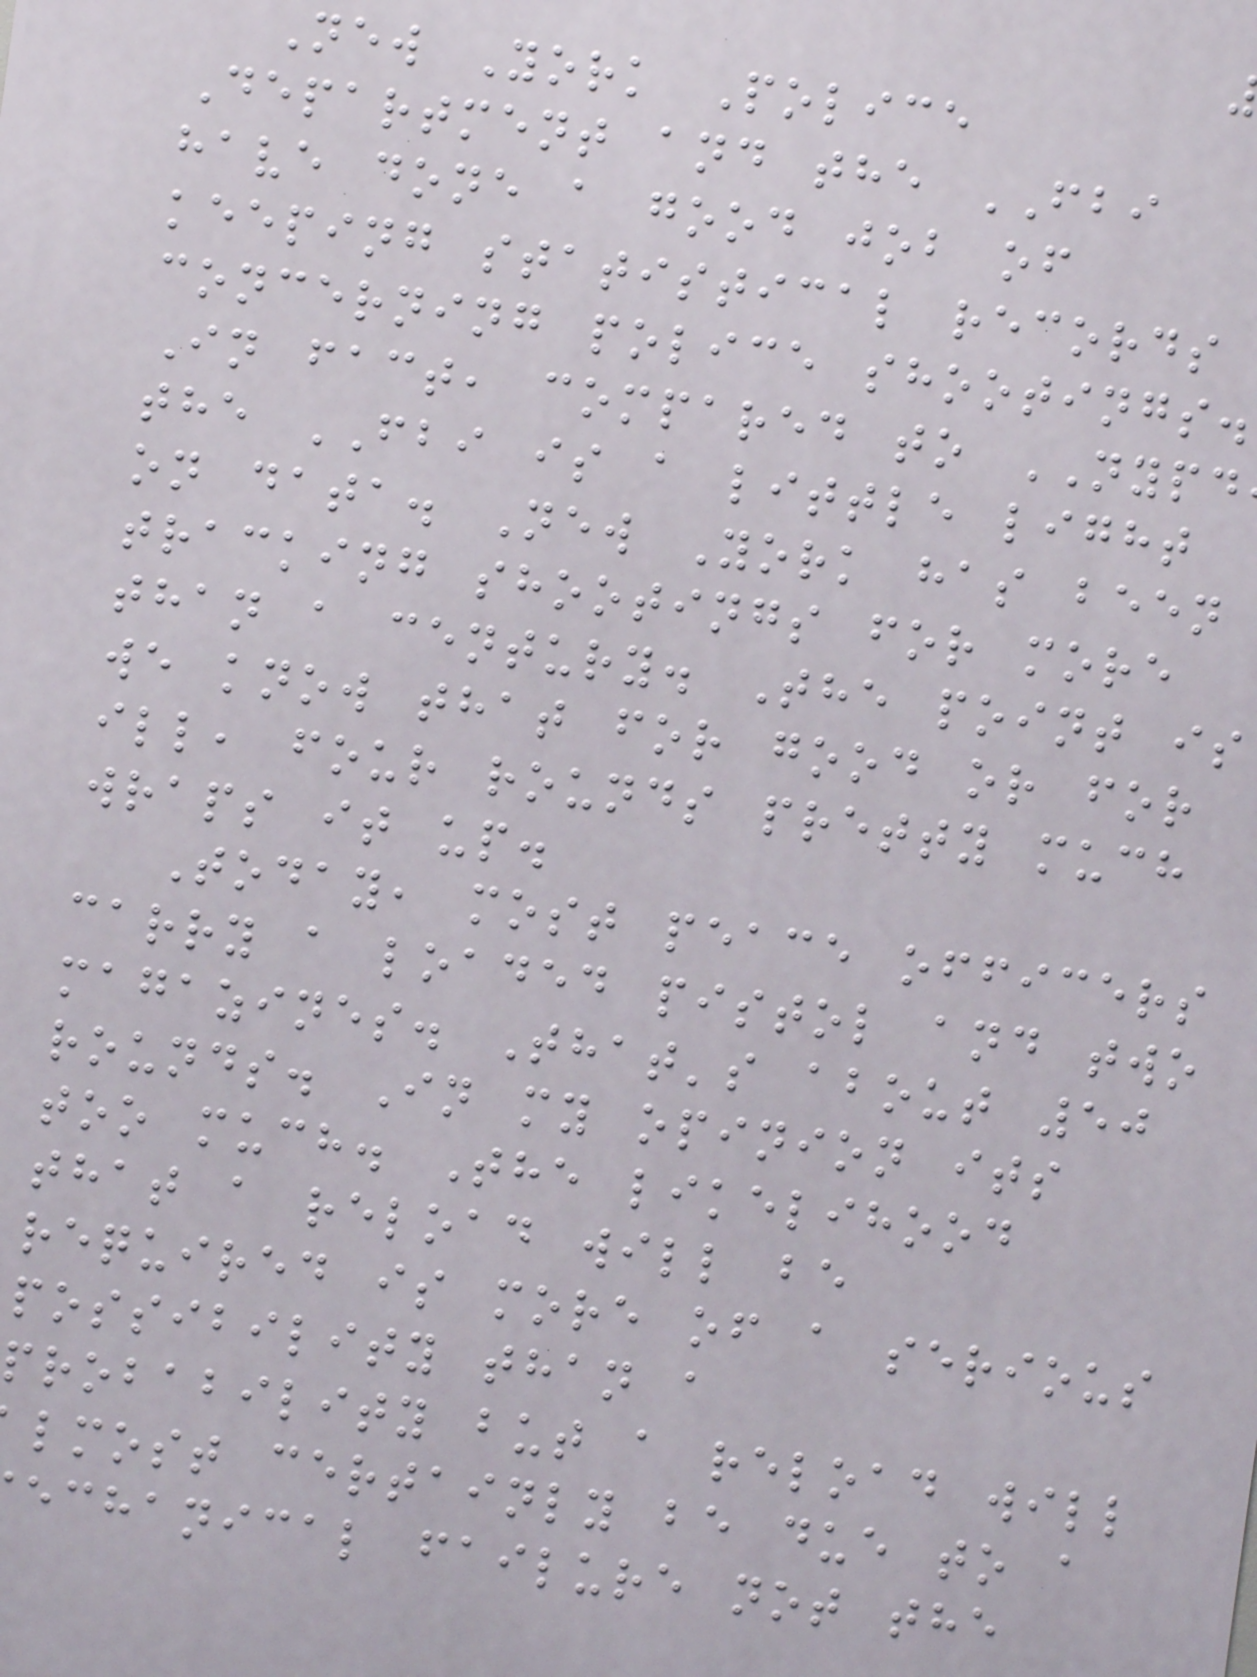New York Police
Department and the FBI
have done a good job of
keeping statistical records
concerning police shootings.
In fact, compared to NYPD
the FBI is a little light
on data. New York has been
tracking shootings for more
than a century. The point is
we know that for good or for
ill, four rounds pretty much
wraps it up.
Today, most peace officers
carry a loaded pistol and two
magazines. That's about 50
rounds. In my opinion its
too much. The likelihood
that a reload will be
required is more of a serious
possibility than a
probability but a reload will
lmost certainly be due to a
echanical failure not the
